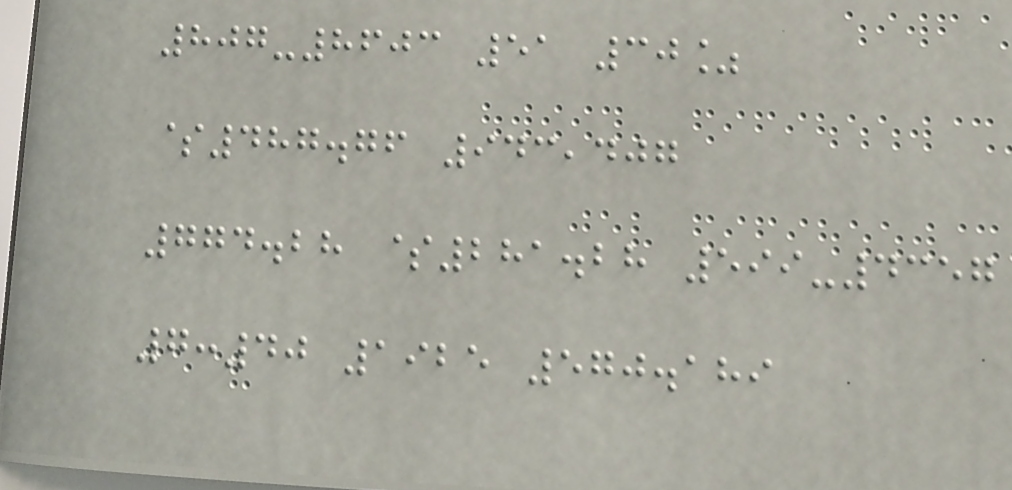807-8603 51 30%
$487.76 943,407
774.28 $281.28 599-4357
7:40 1925 570.189
